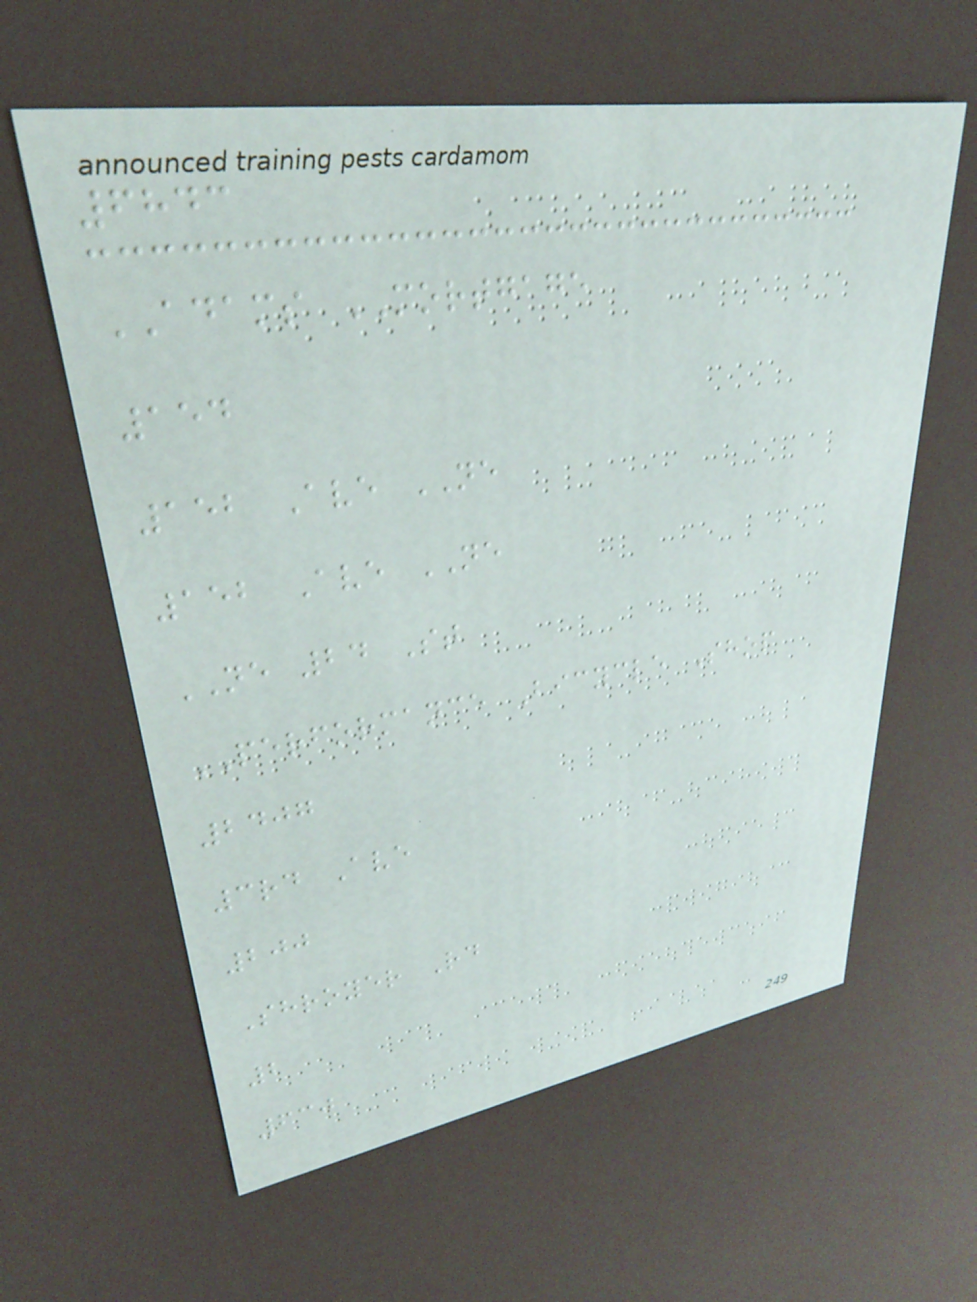6843
ADAMS MORTGAGE
154
152 Ave NE
152 Ave NE
NE 24 St
PERFORMANCE Bicycle Shop
2407
3rd Ave
200
Shroyer Rd
2
630
